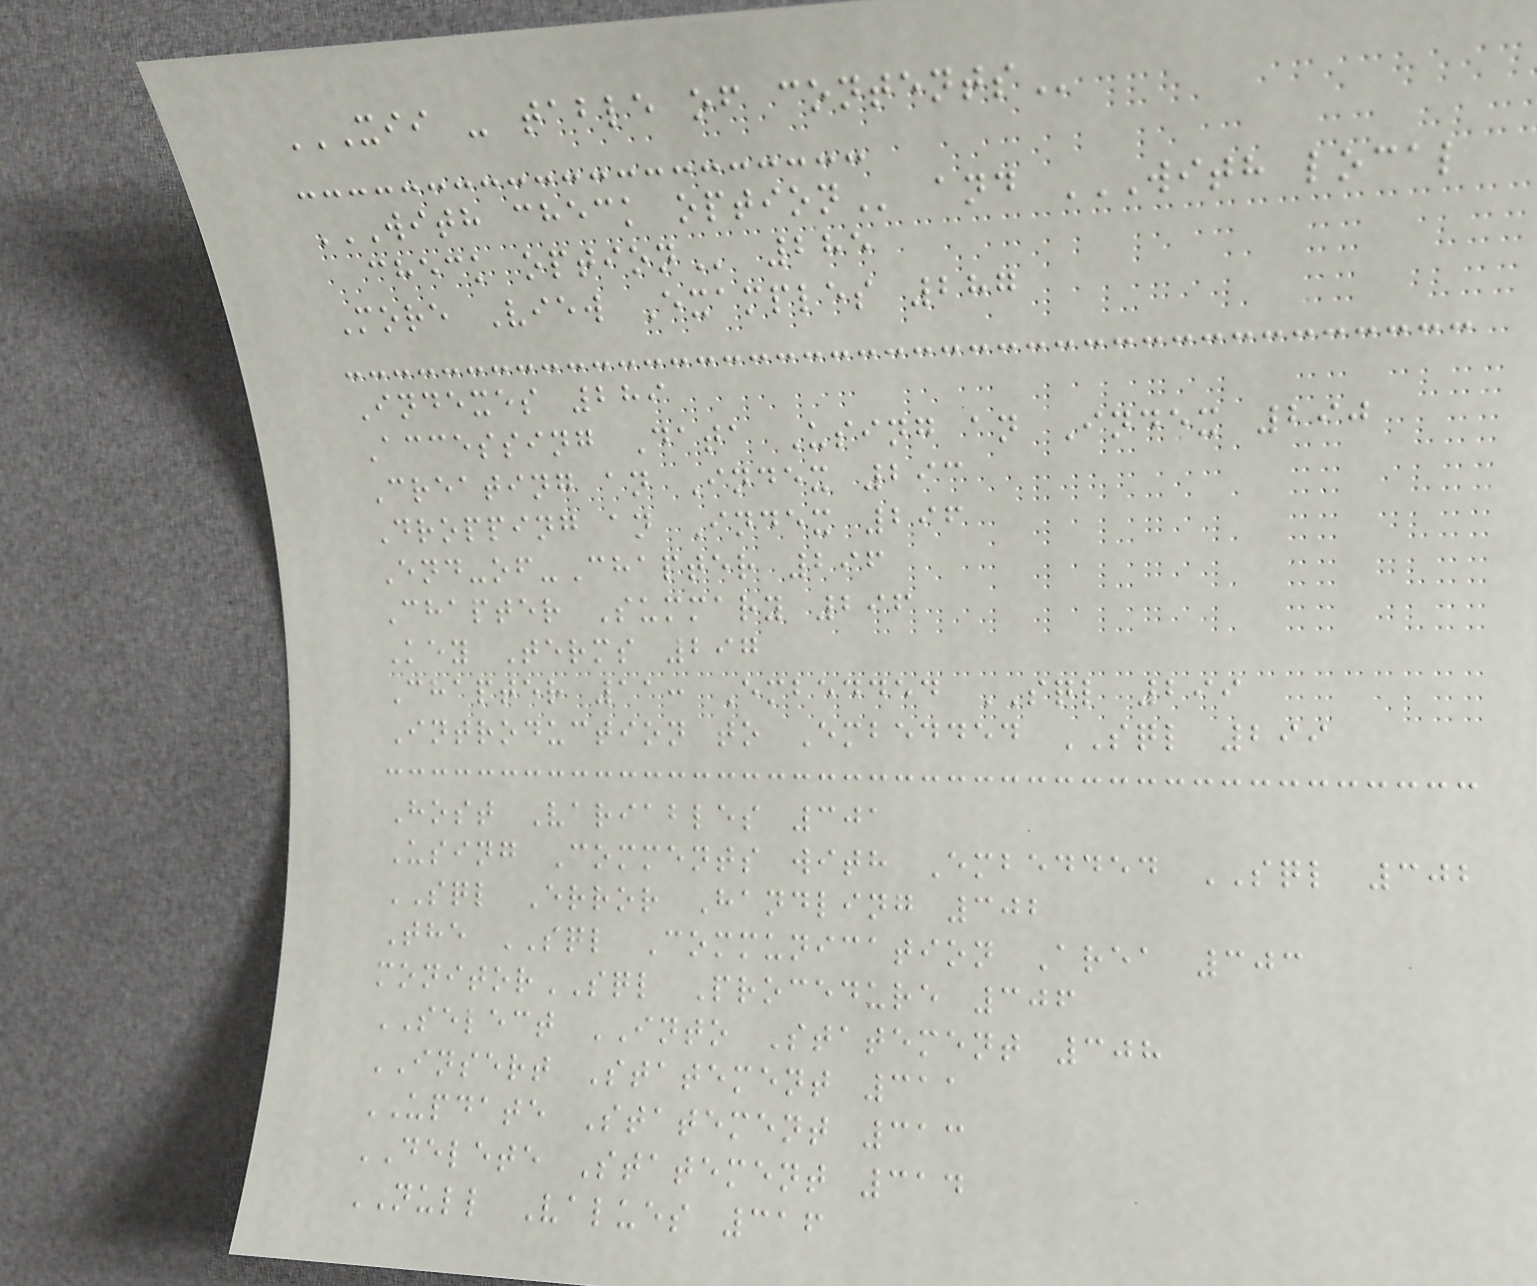XII - TABLE OF CONTENTS
WITH CHECK OPTION and WITH LOCAL
CHECK OPTION 285
More View Examples 287
Indexes 289
Accessing Data Using an Index 290
Creating an Index 293
Dropping an Index 296
End-of-Chapter 296
Chapter Summary 296
Key Terms 297
Chapter 11: Embedded SQL 299
Introduction to Embedded SQL 299
Host Variables 301
Using Comments with Embedded SQL 302
SQL Error Handling 302
The SQL Communication Area 303
monitorSQL Procedure 306
SELECT INTO Statement 308
INSERT Statement 311
UPDATE Statement 313
DELETE Statement 314
NULL Values 316
